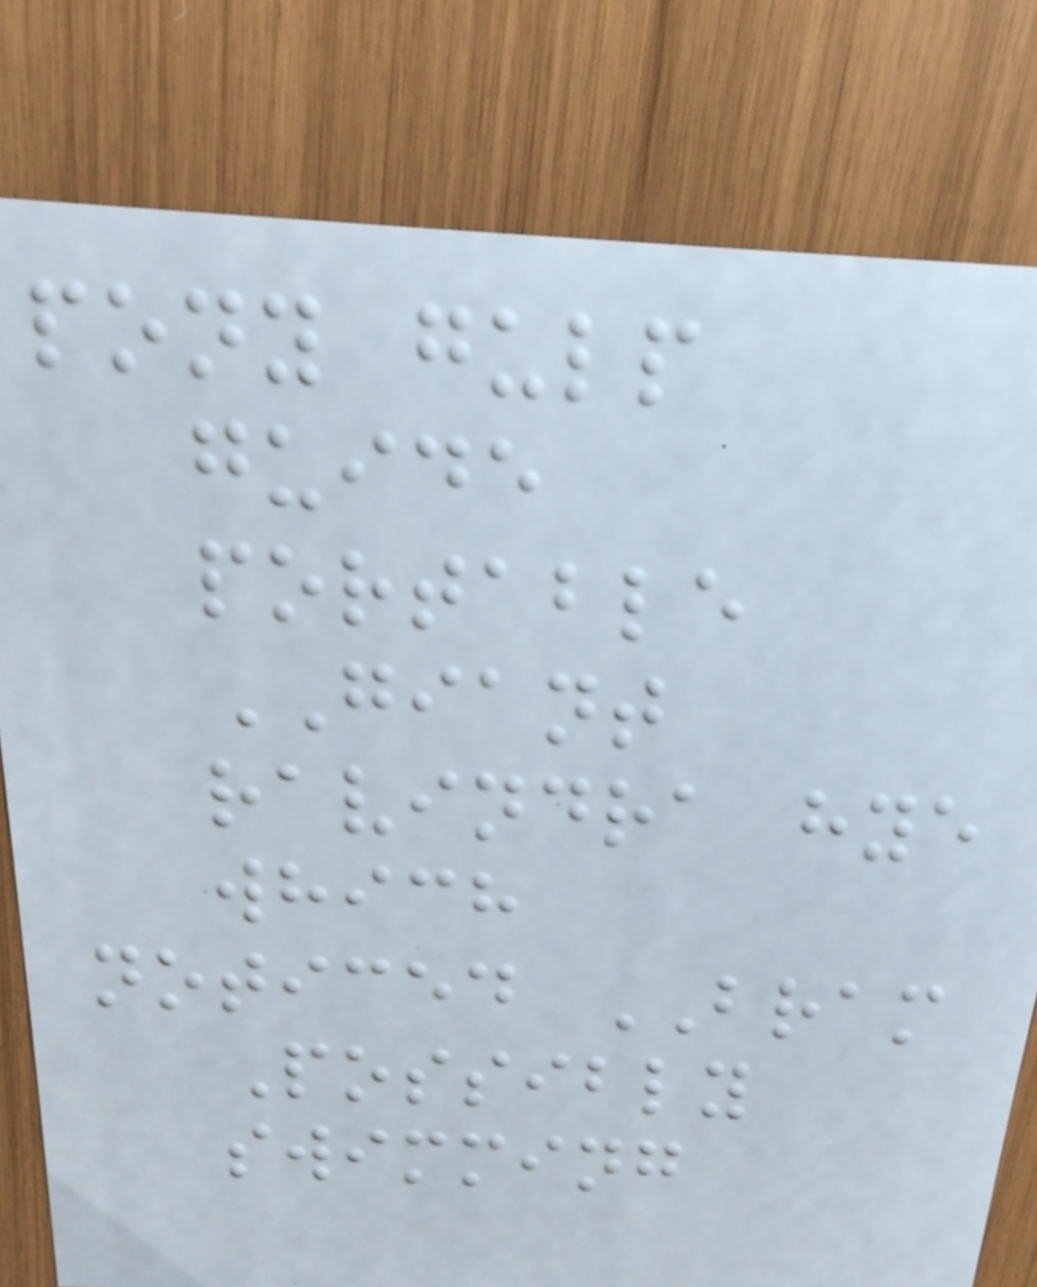pony gulp
guide
portable
GIANT
ravindra hye
which
noticed BRAM
Possibly
swimming
